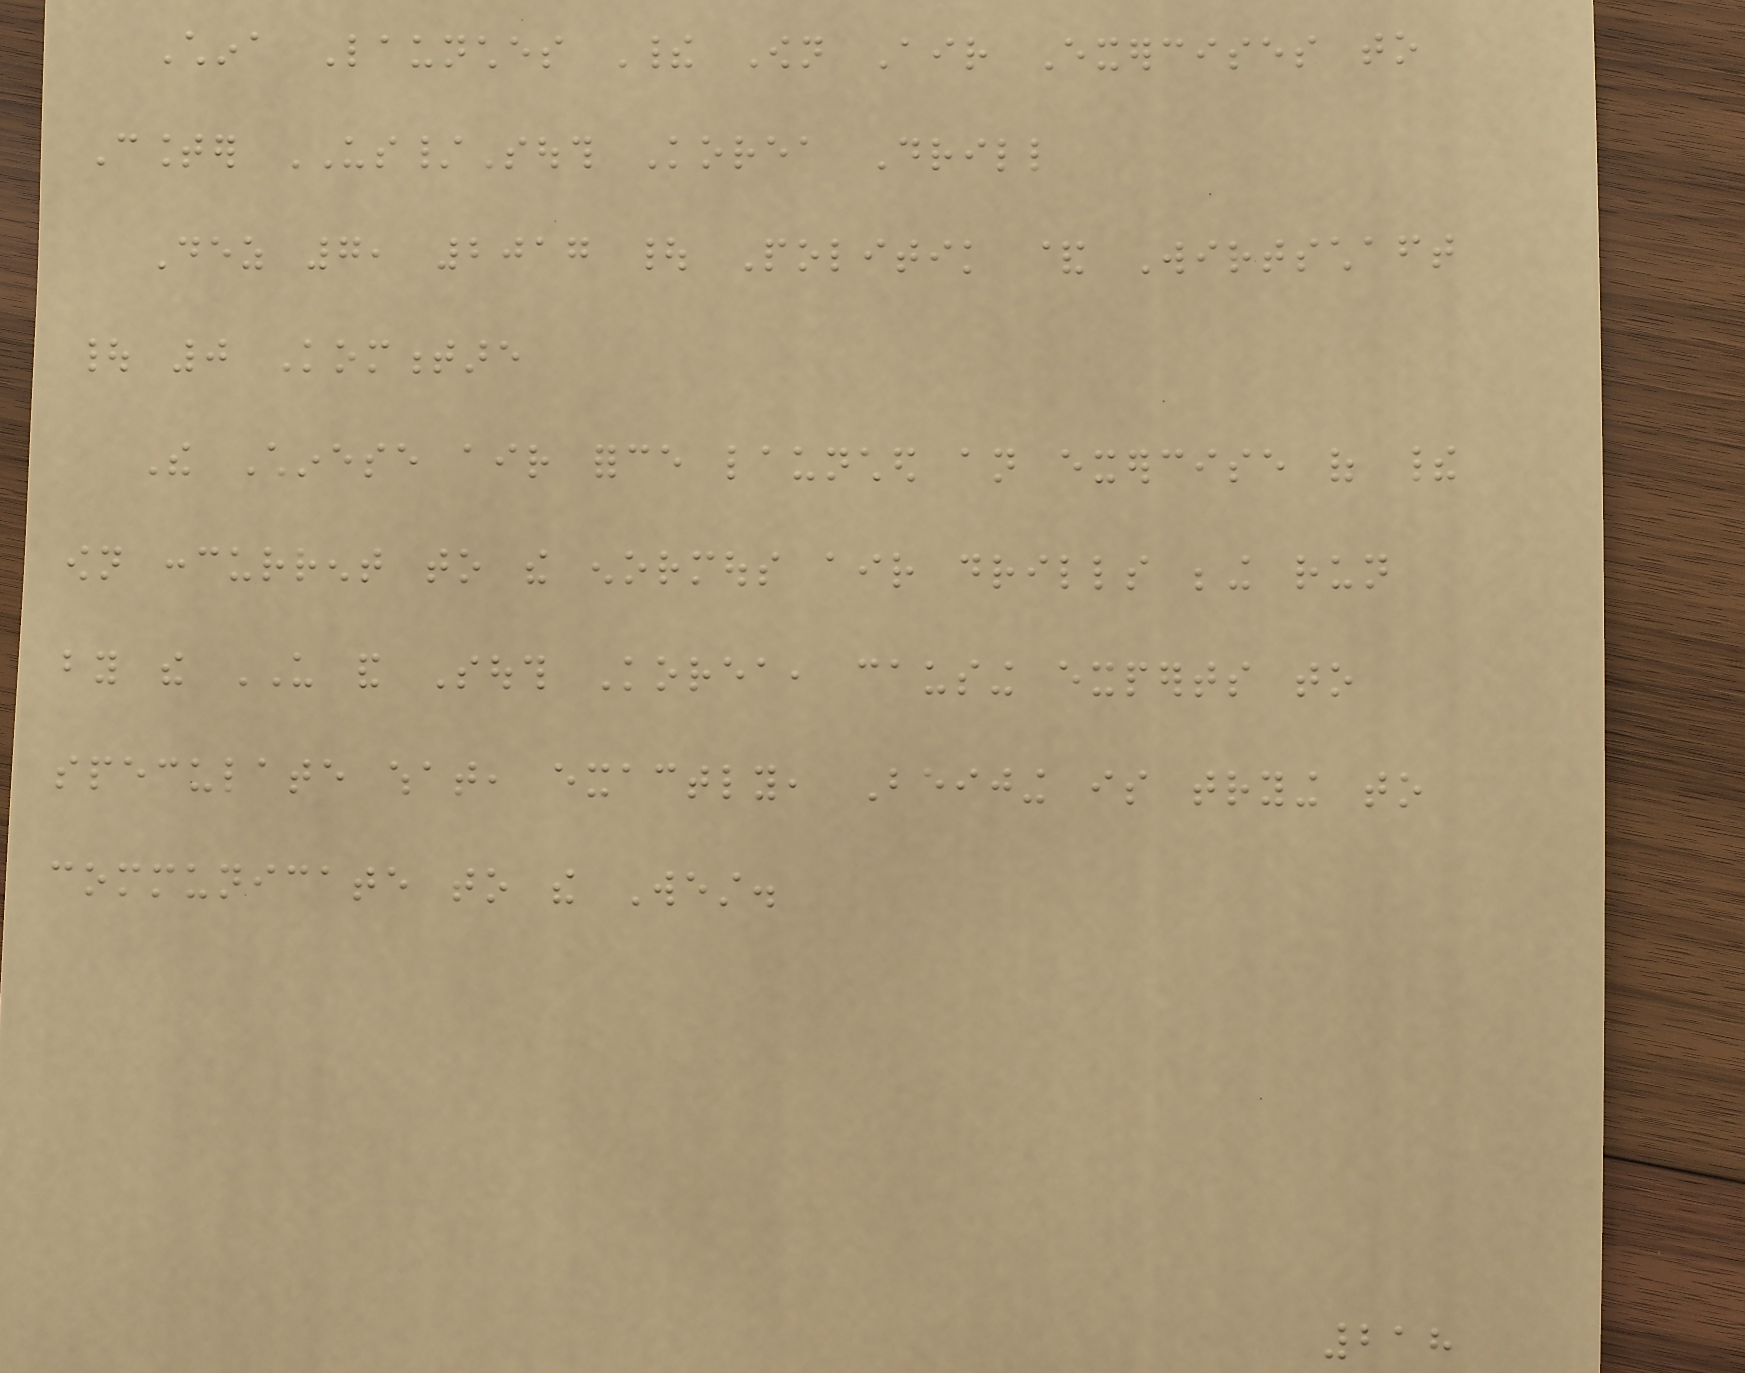China Launches Their Own Air Exercises to
Counter US/South Korea Drill
Dez 7, 2017 | Politik & Wirtschaft
| 0 Kommentare
The Chinese air force launched an exercise of their
own concurrent to the enormous air drills being run
by the US and South Korea, causing experts to
speculate what, exactly, Beijing is trying to
communicate to the West.
218
